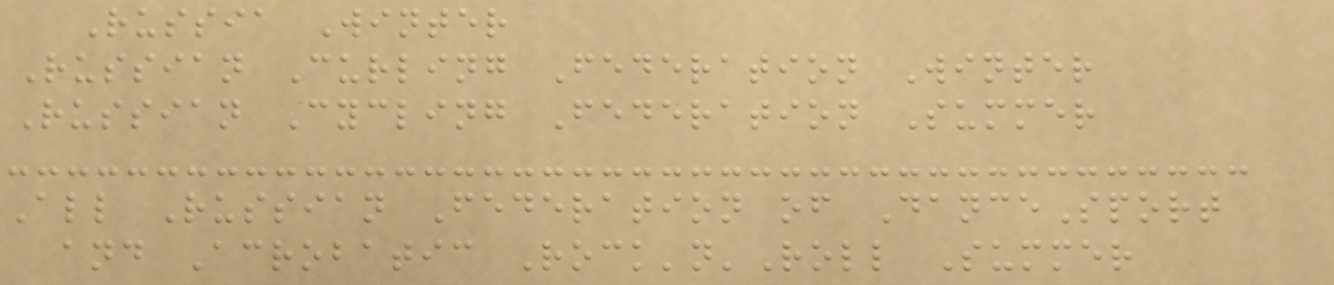Russia Winter
Russian Curling Federation Winter
Russian Cycling Federation Summer
All Russian Federation of DanceSport
and Acrobatic Rock'n'Roll Summer
